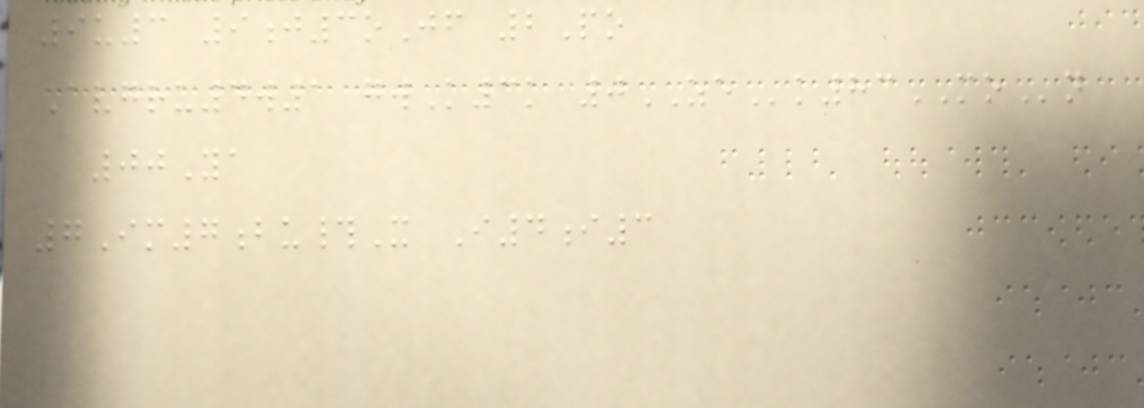9u3 9j3oJf 2Po
Avgru4w1 gwK3k 0ZEk83MOn
00Ya
7Im7bu#X I4i3
